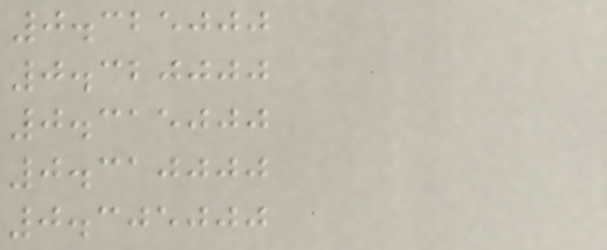0.325000
0.320000
0.315000
0.310000
0.305000
